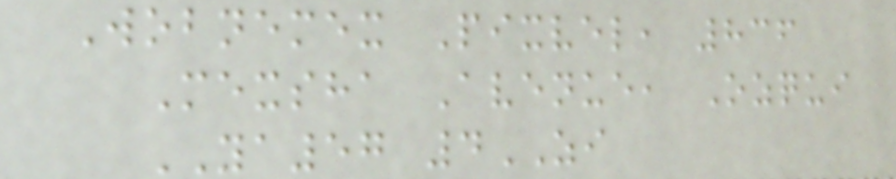Wobnemex Pixvel, 836
Mexsha Avenue, Ozqui
YA57 4ZI
